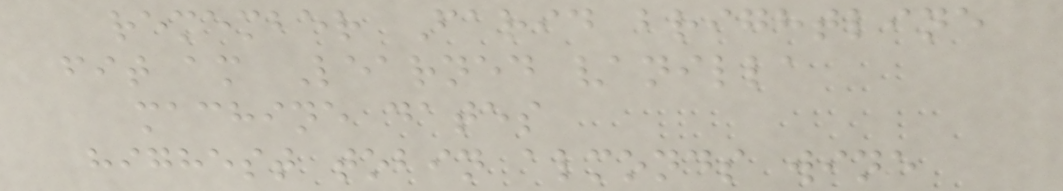remember Farid brightline
fit am Learned vanilla
machine dates
highest tobin almonds wine
